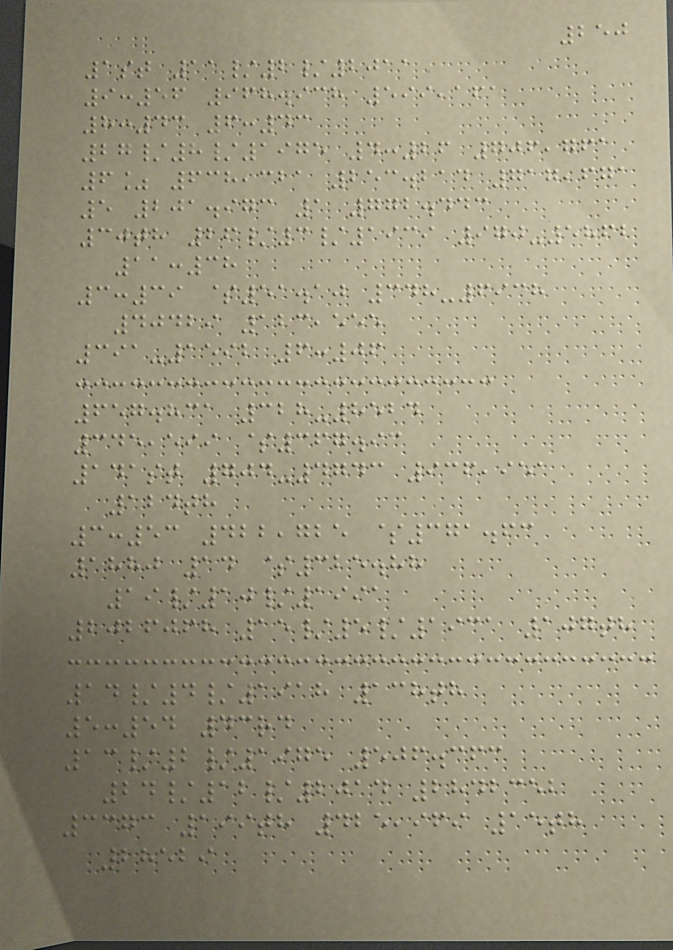250
1st 11/2/2011
9:56 968.938 599,161
8:43 6:43
27/8/1975 4:26 706,761
6% 638,321 253.214 717,671
5 201.973 1 772.443
30th 26/3/1939 970-5862
11:38
3:39 $51.10 348-6938
40429 123,555
391-1592 6:06
657.831 328-8524
345,599 $367.93
141st 704-4743 936,951
124th
3:53 422,725 $371.63
1880 14 $325.88
19/10/1991
2026068 15/5/1931 107th
14/4/1918 138th
5:54 43rd
13/2/1975 506.363
24/12/2014 2842352
3373 199th 425,969 15th
28529
